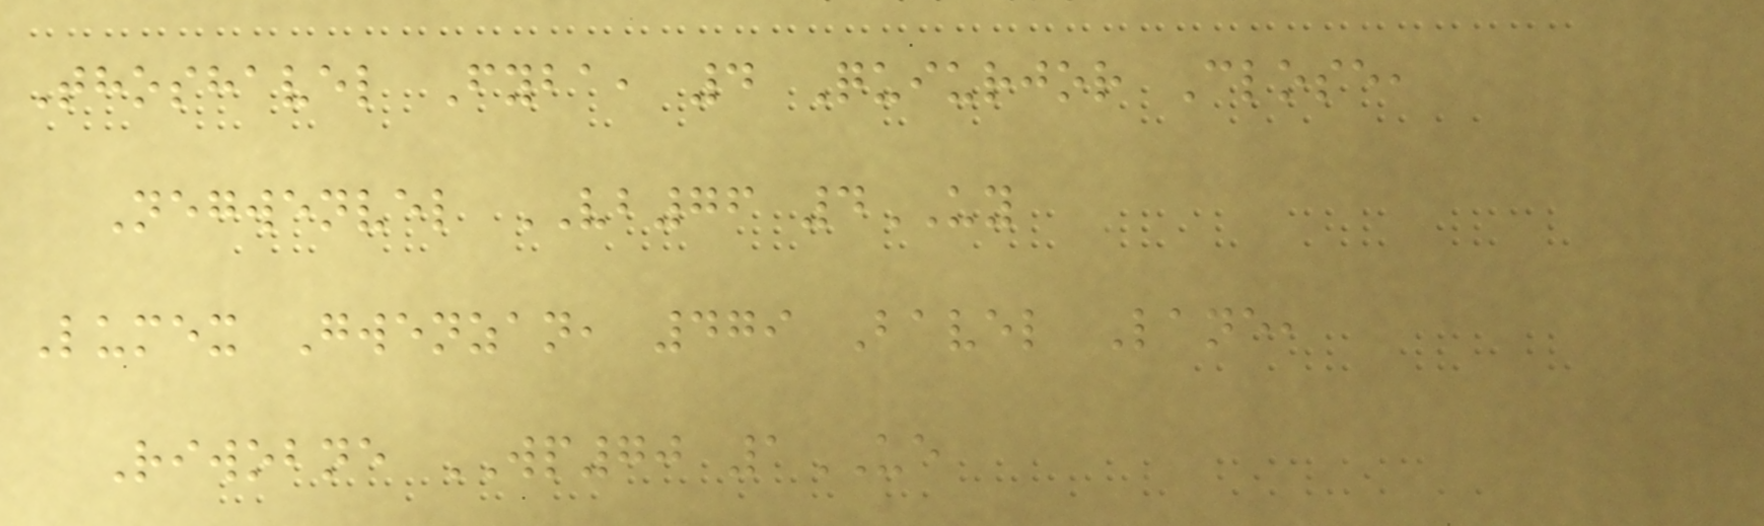Thoshavel Fyba, 4 Quiurjor Close,
Negwenvel VB76 4UY
Lumex Gwenzan, 479 Bavel Lane,
Riwobne WP70 1UE
